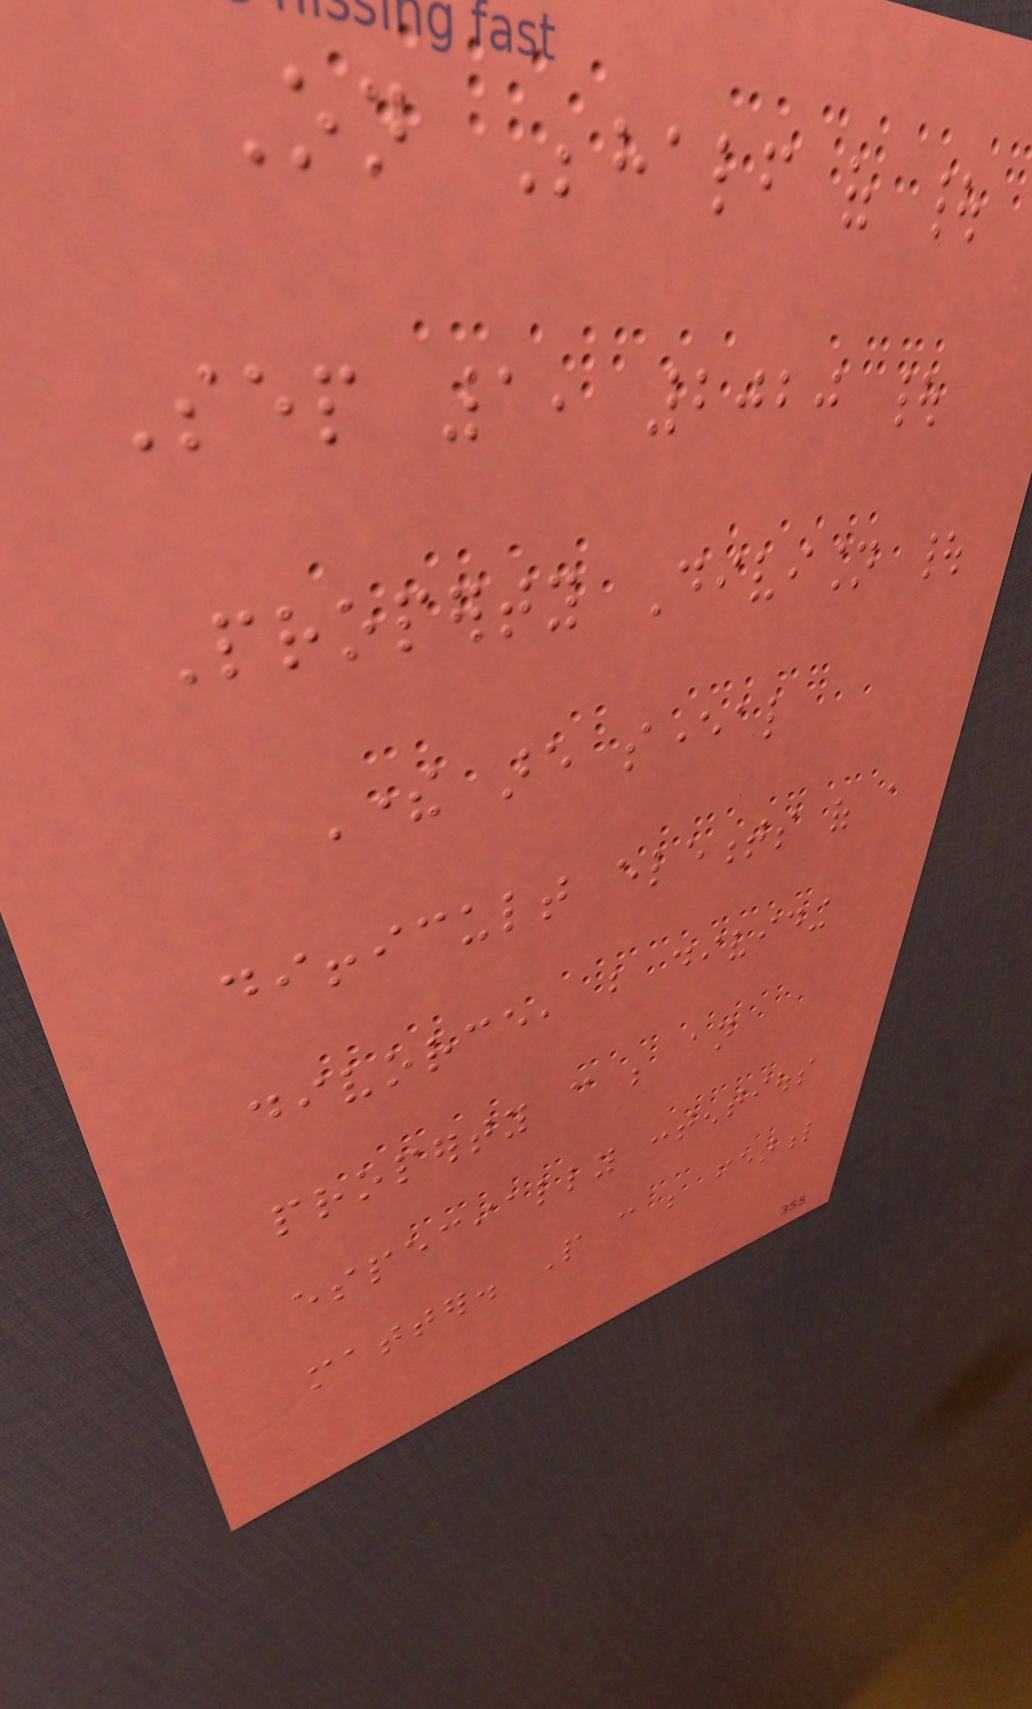On Behalf of |
Sep 1, 2020 |
Property Division |
There are several
difficult elements of a
divorce, but dividing
property can be an
especially contentious
matter. People can be fearful
